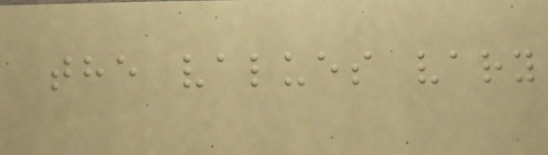the values vary
